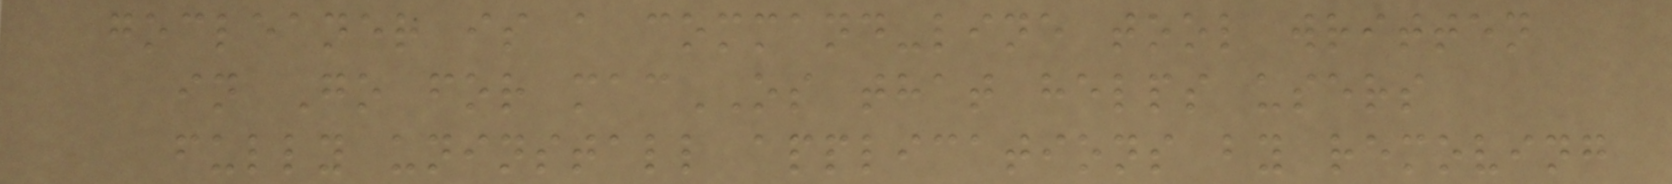gocleaner is a command-line tool written
in Go for macOS that helps users
fully uninstall applications by removing
